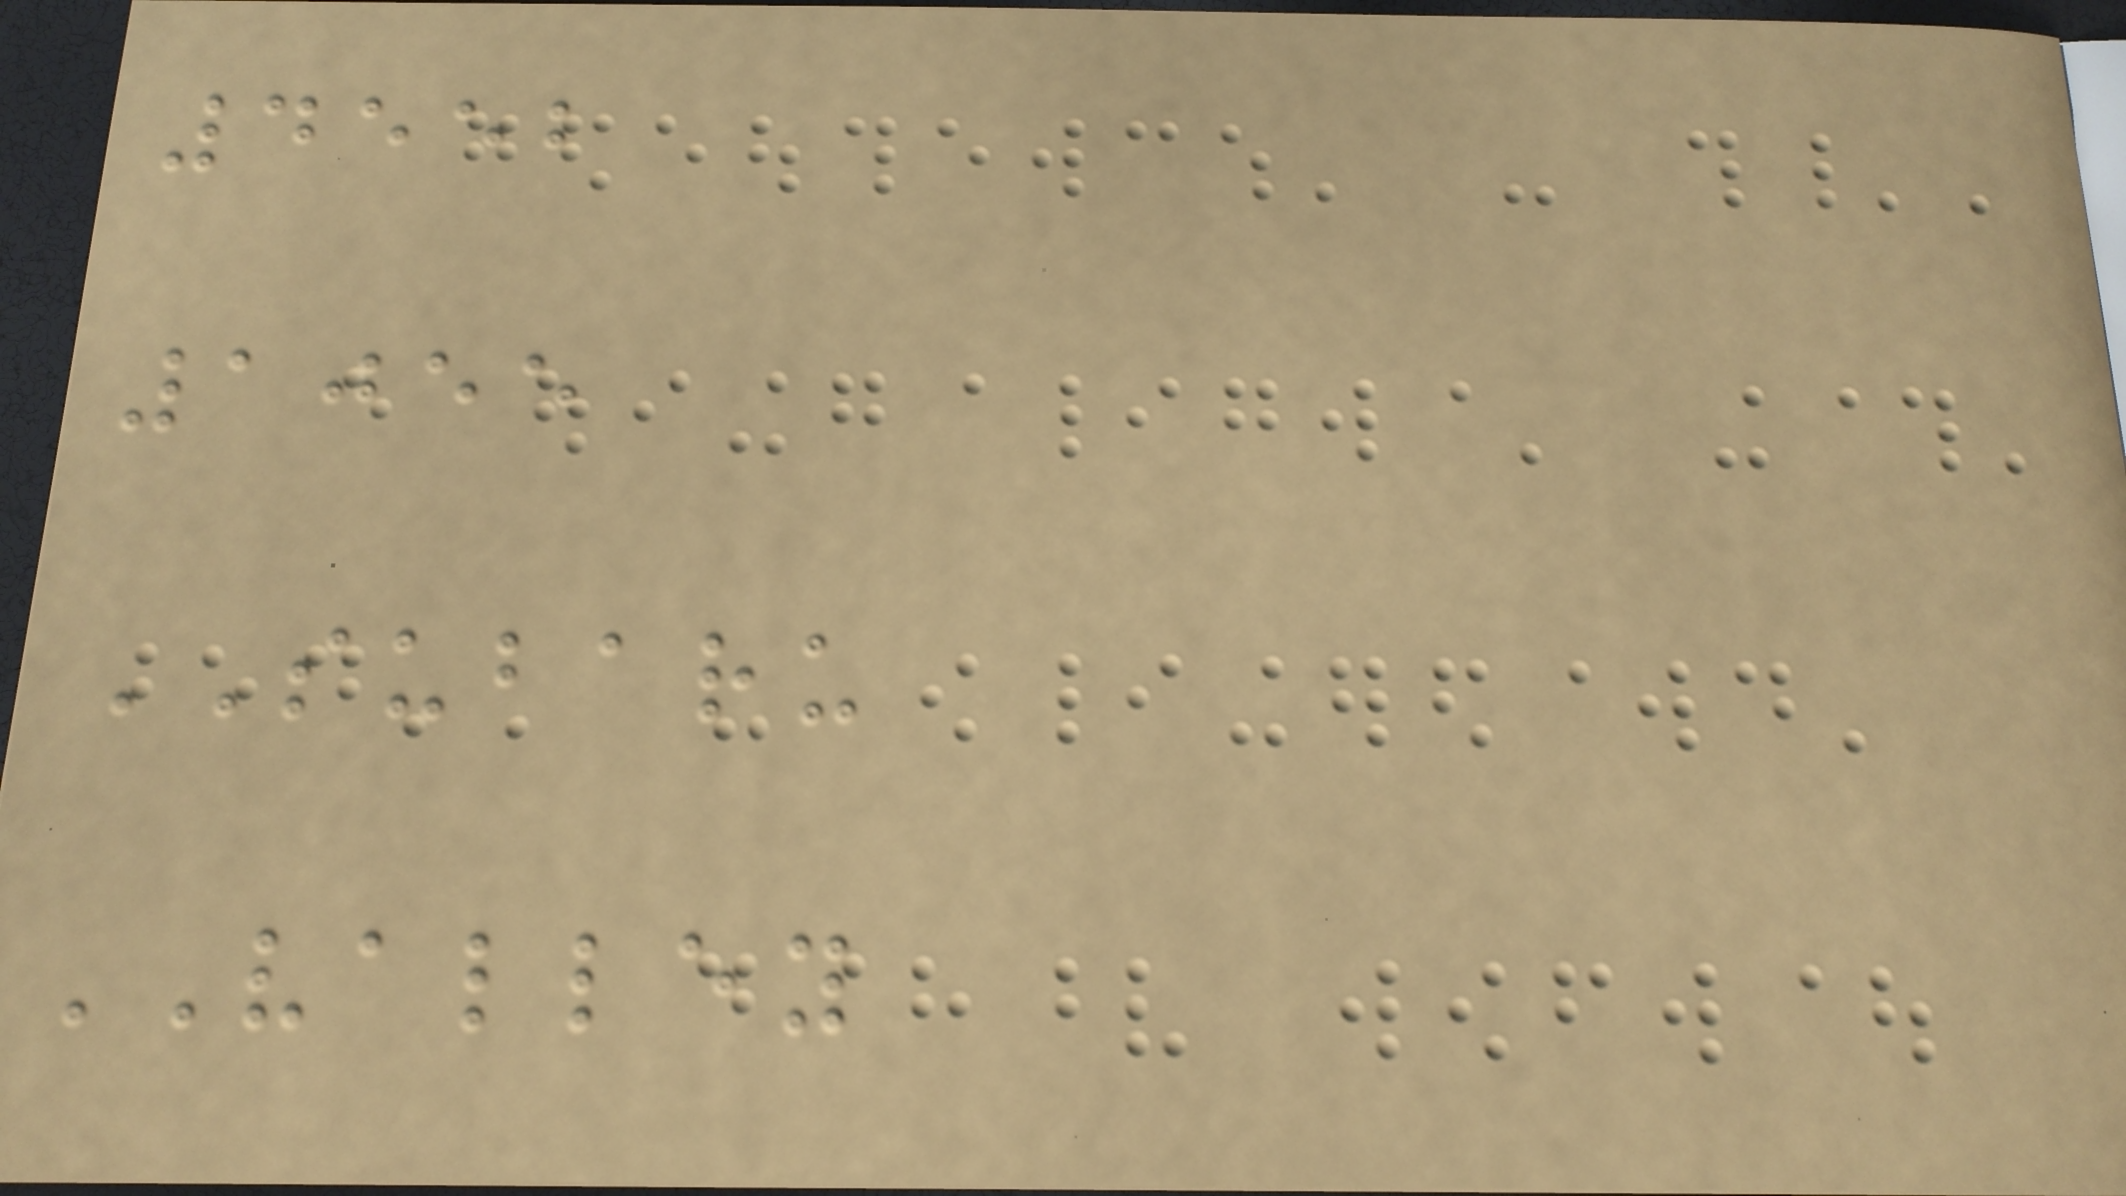4552
1055
SUBARU
VALLEY
